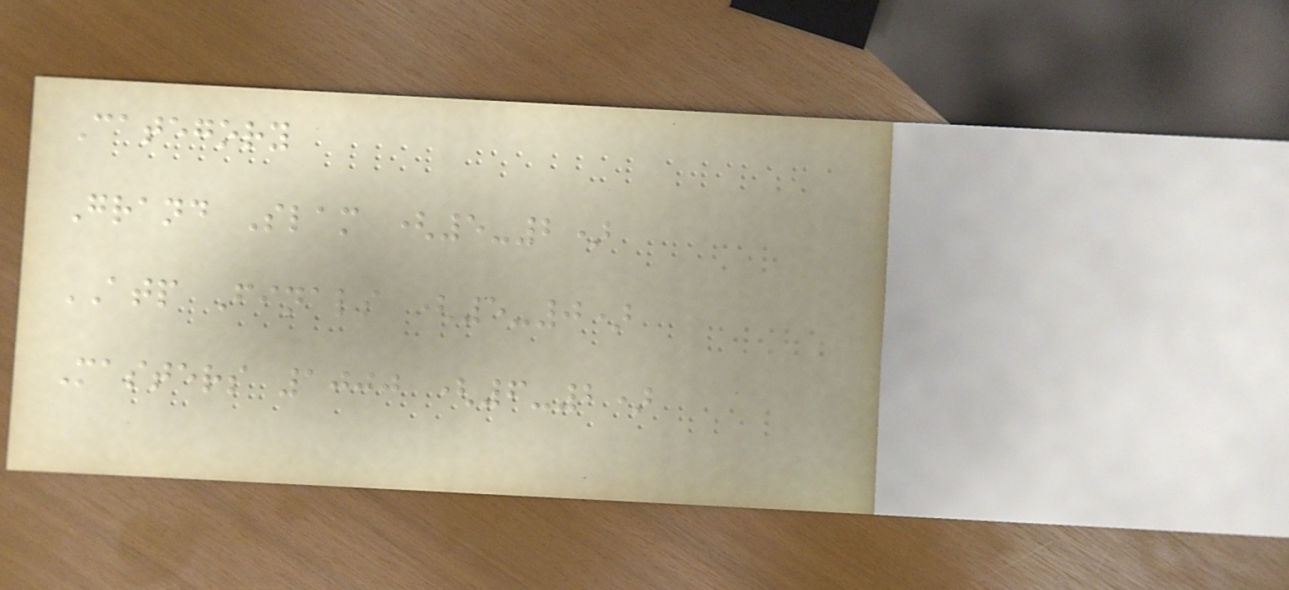Category
Grand Slam (5-2)
ATP Finals (5-0)
Masters 1000 (6-2)
